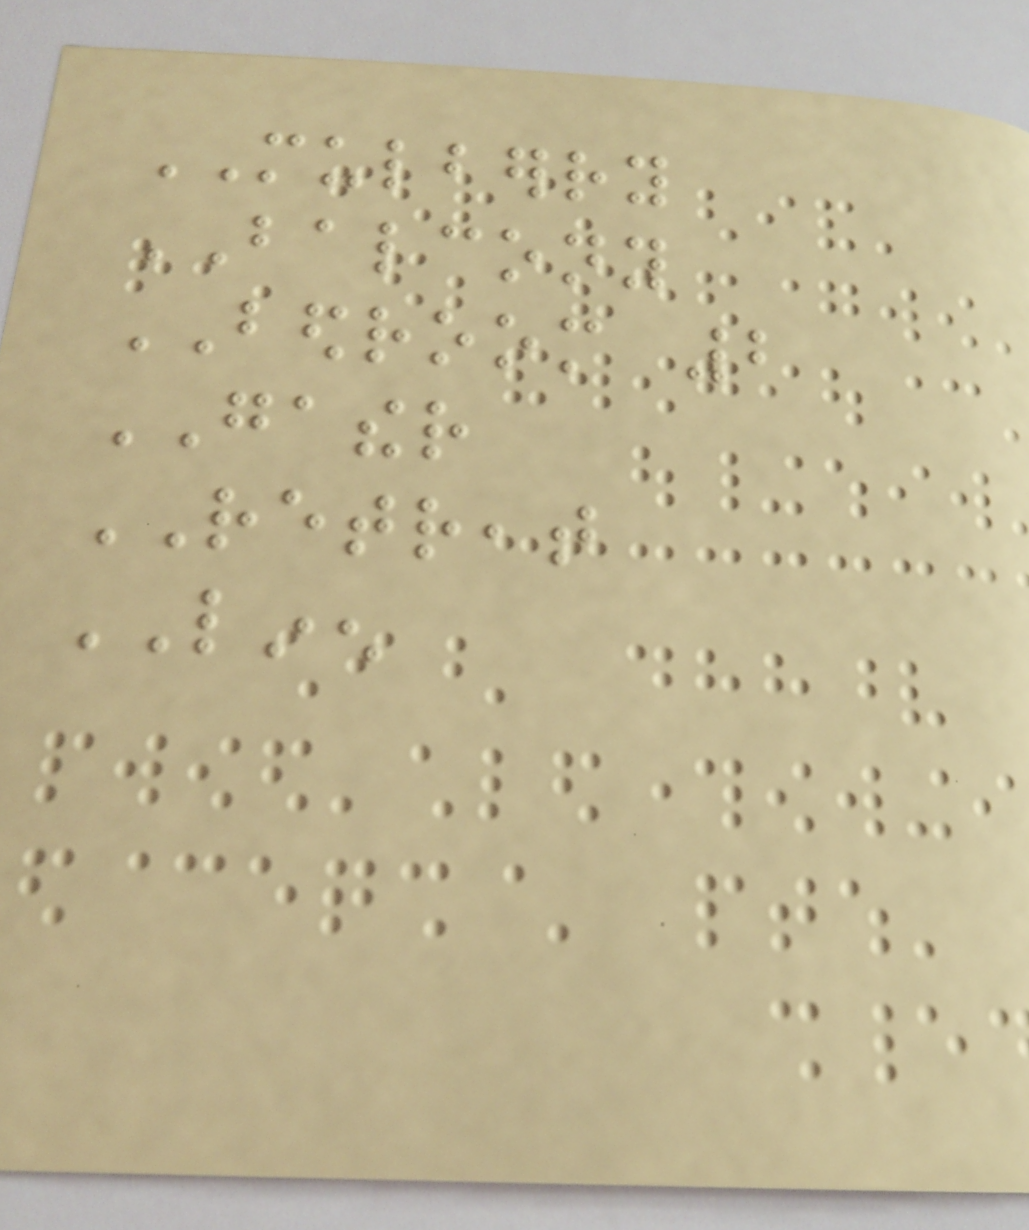MULBERRY
BALCONY
BEDROOM 2
GATHER
RETREAT
LINEN
